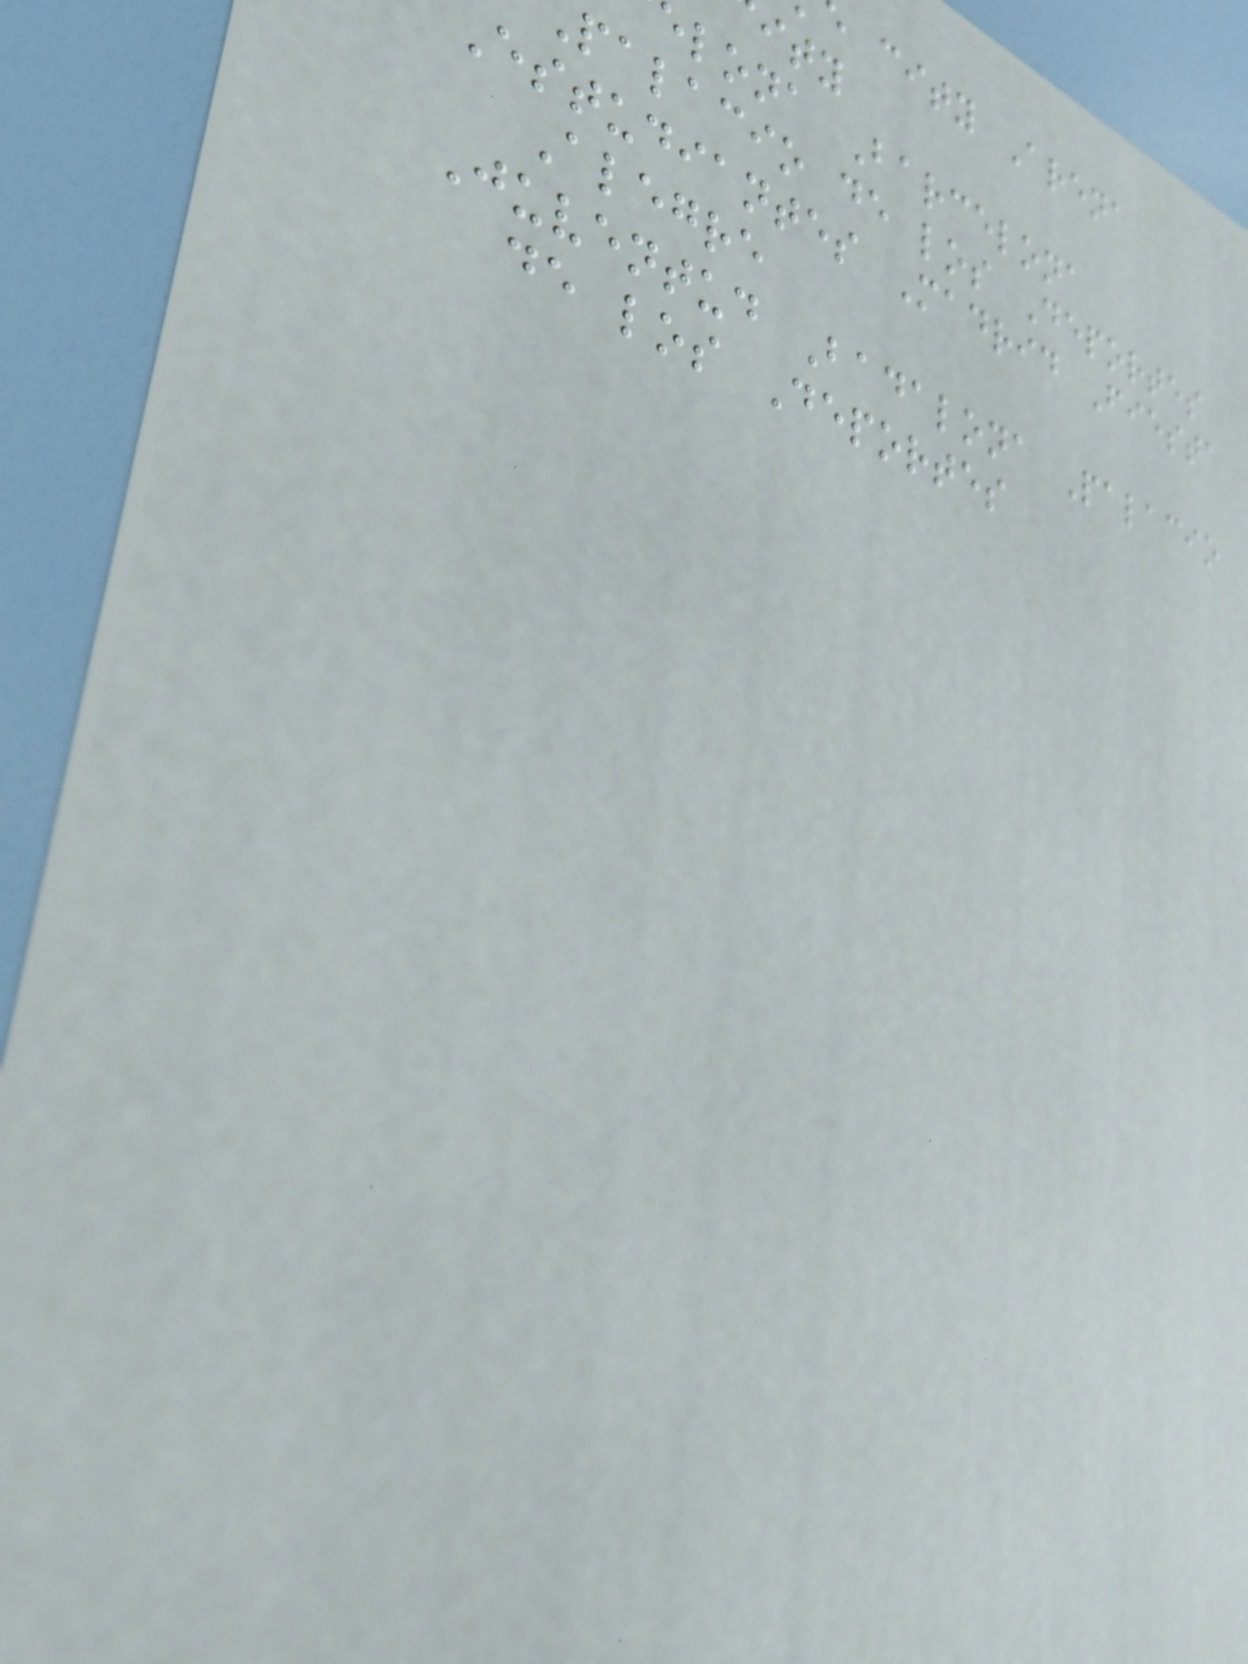city Arena
lona Barcelona
palacio de los Deportes
estudiantes Madrid Fiesta
Alegre
Juventud Badalona Palacio
de los Deportes
